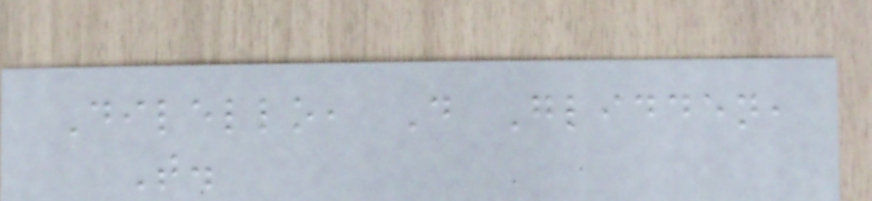Dilello, D Glidden,
T.
